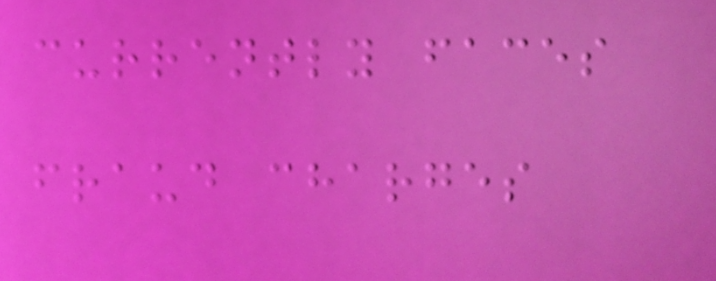currently faces
fraud charges
